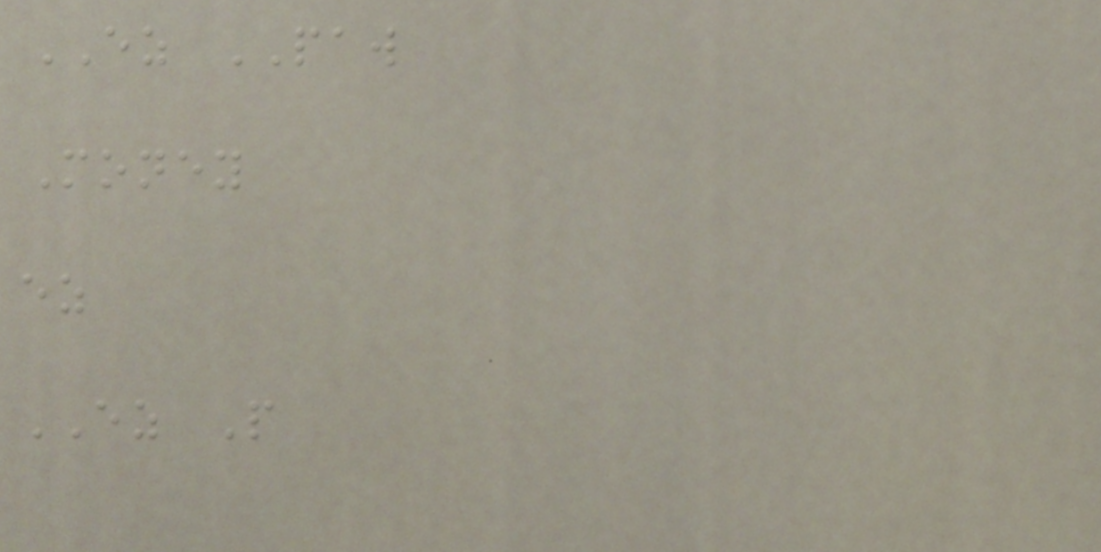EZ PAW
Money
ez
EZ P
